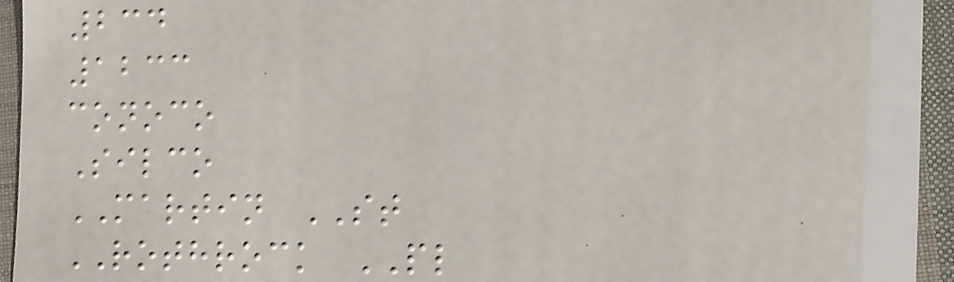234
1233
conoco
Silco
MARTIN ST
ROTHROCK PL
